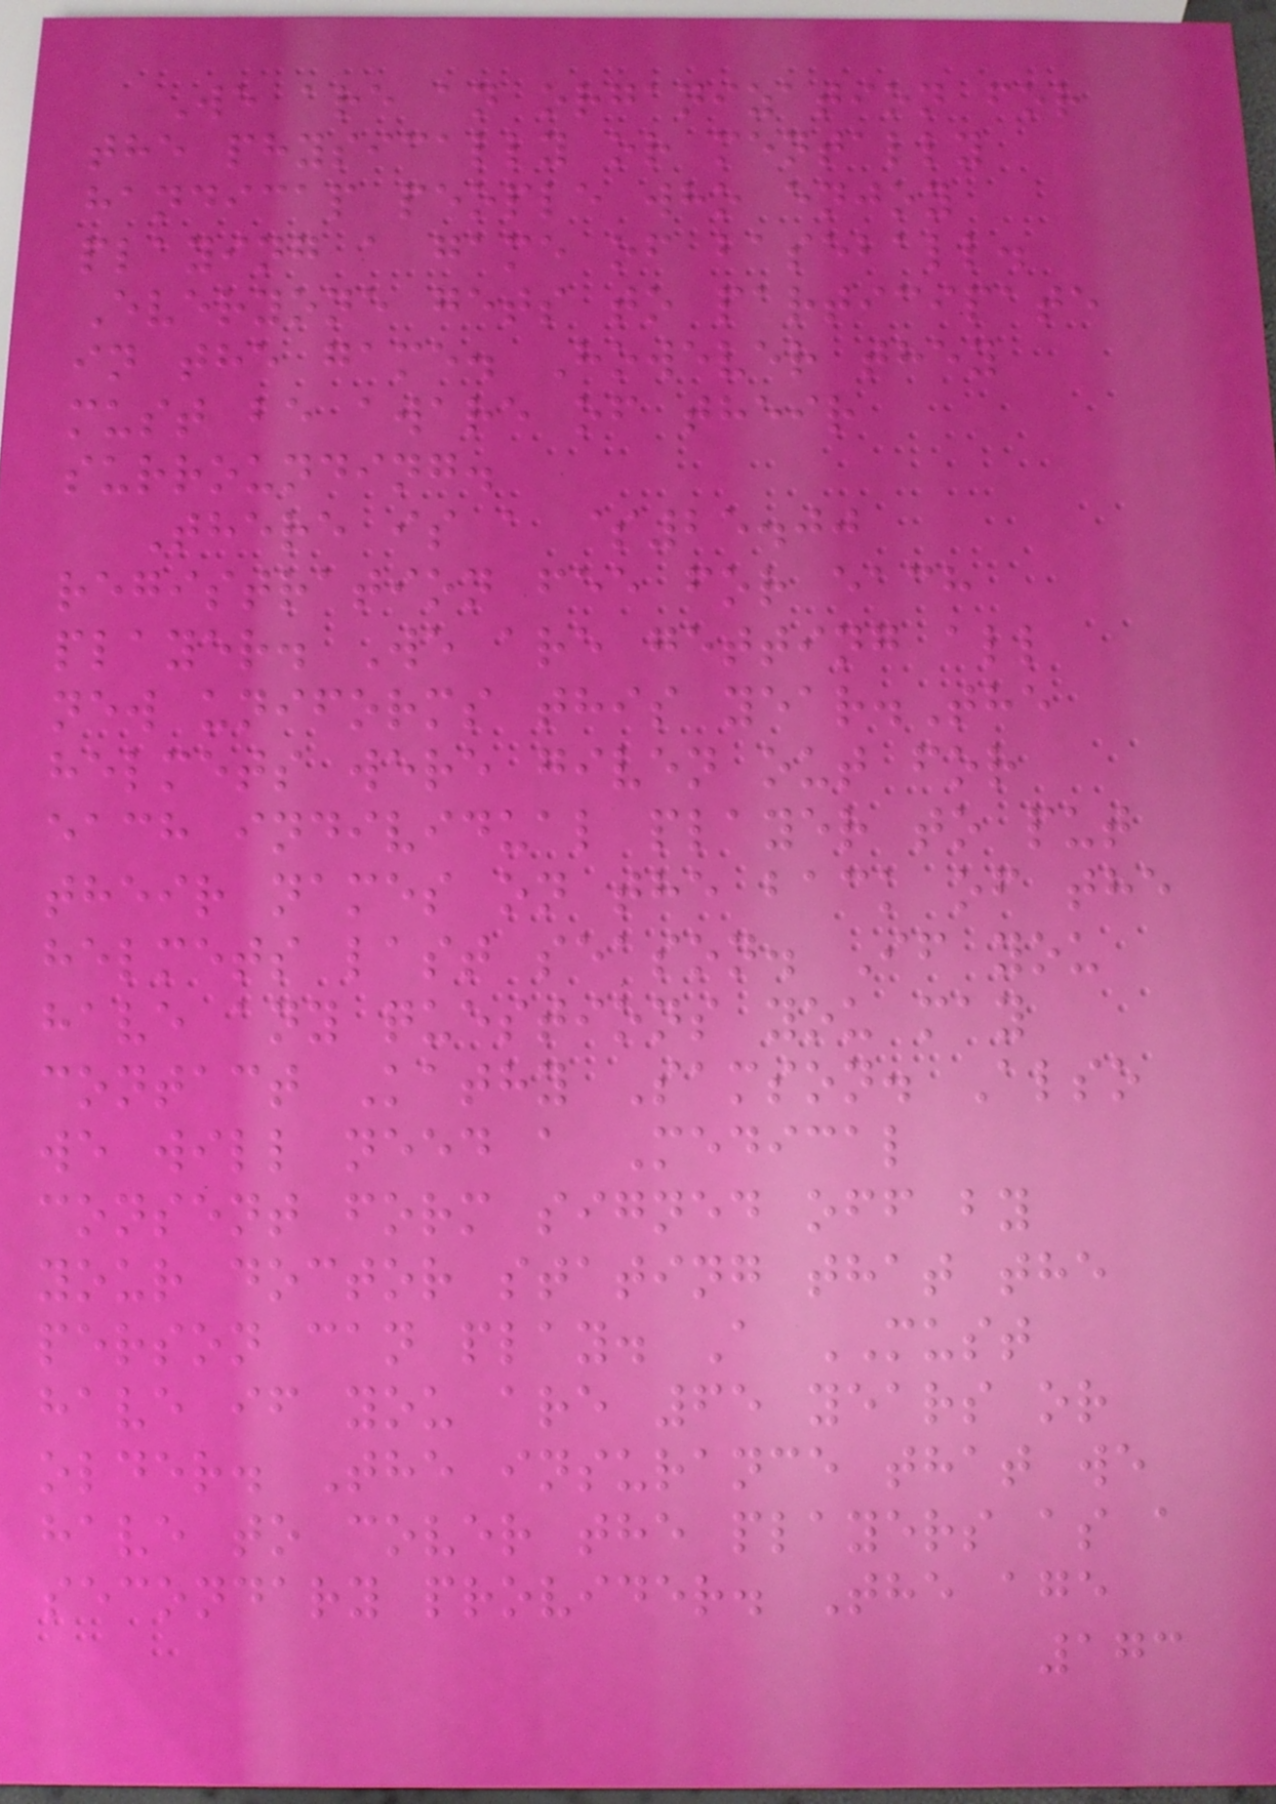We are an organization for
the physically or mentally
handicap people who enjoy
playing a game of baseball.
Everyone gets to participate
in the game. However they
must be aware of their
surrounding.
There is a $25.00
registration fee for each
player. We are getting all
new uniforms this year.The
helmets were given out for
each individual player to put
their names on the back of the
helmets last season. If you
have any questions you may
contact Kathy Samson. Also
we will need a Medical
consent form signed off by
your doctor stating that the
person can play. A MUST
have if you are 65 years or
older. The insurance that we
have to cover the players as a
secondary provider. The age
173
